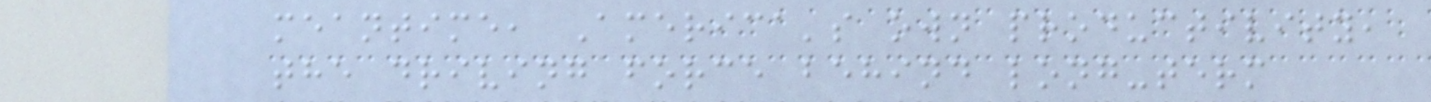meantime, America's own productivity,
the driving force behind long-term
